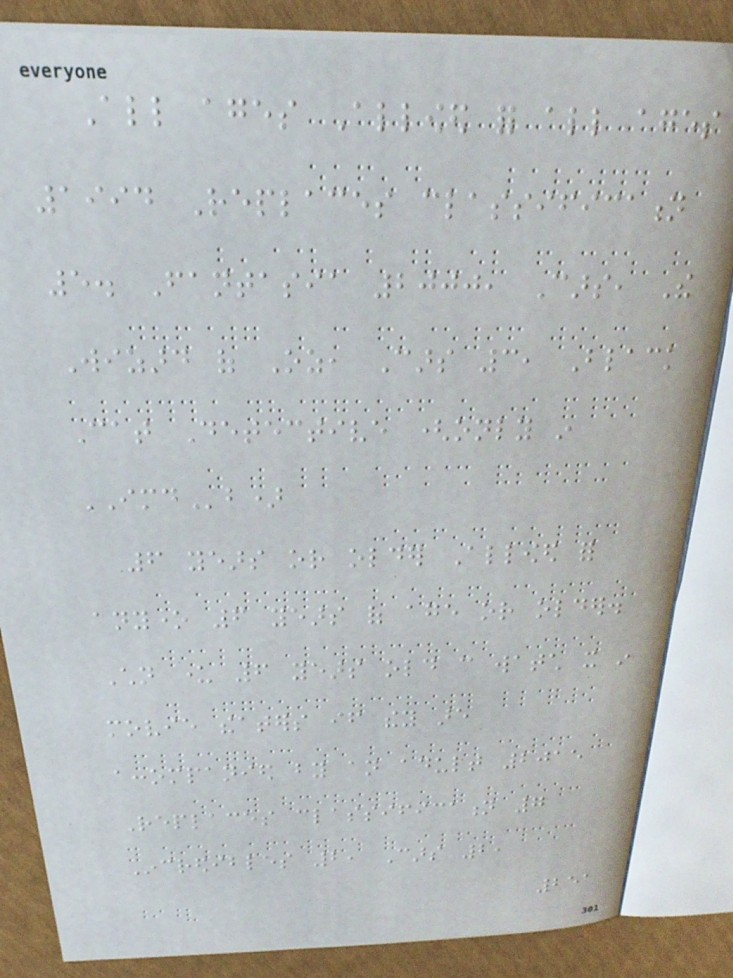All ages Allowed for all ages
1994 Replaces classification
5. Fantasia 2000, Cars, The
Wizard of Oz, Cars 3, Black
Cat Detective (only in
IMDb)
6 years or older Allowed for
anyone 6 years of age or older.
Children under 6 years old can watch it in
movie theaters if they are
accompanied by an adult 2015
Replaces classification 7
Incredibles 2, Cars 2,
251
